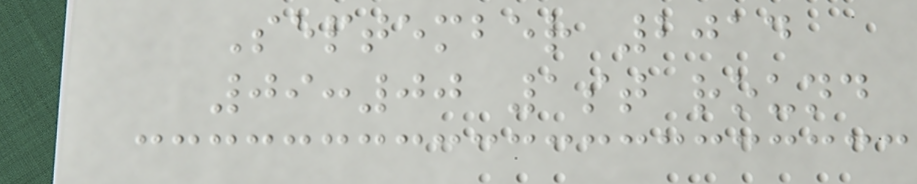September 2014
09:00 1st round
